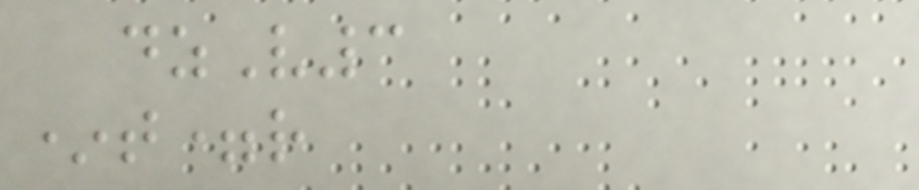dzV3
*t=r
